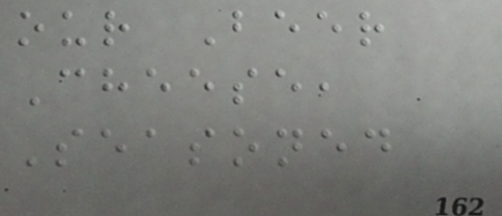our Beer
Cheese,
Seasoned
